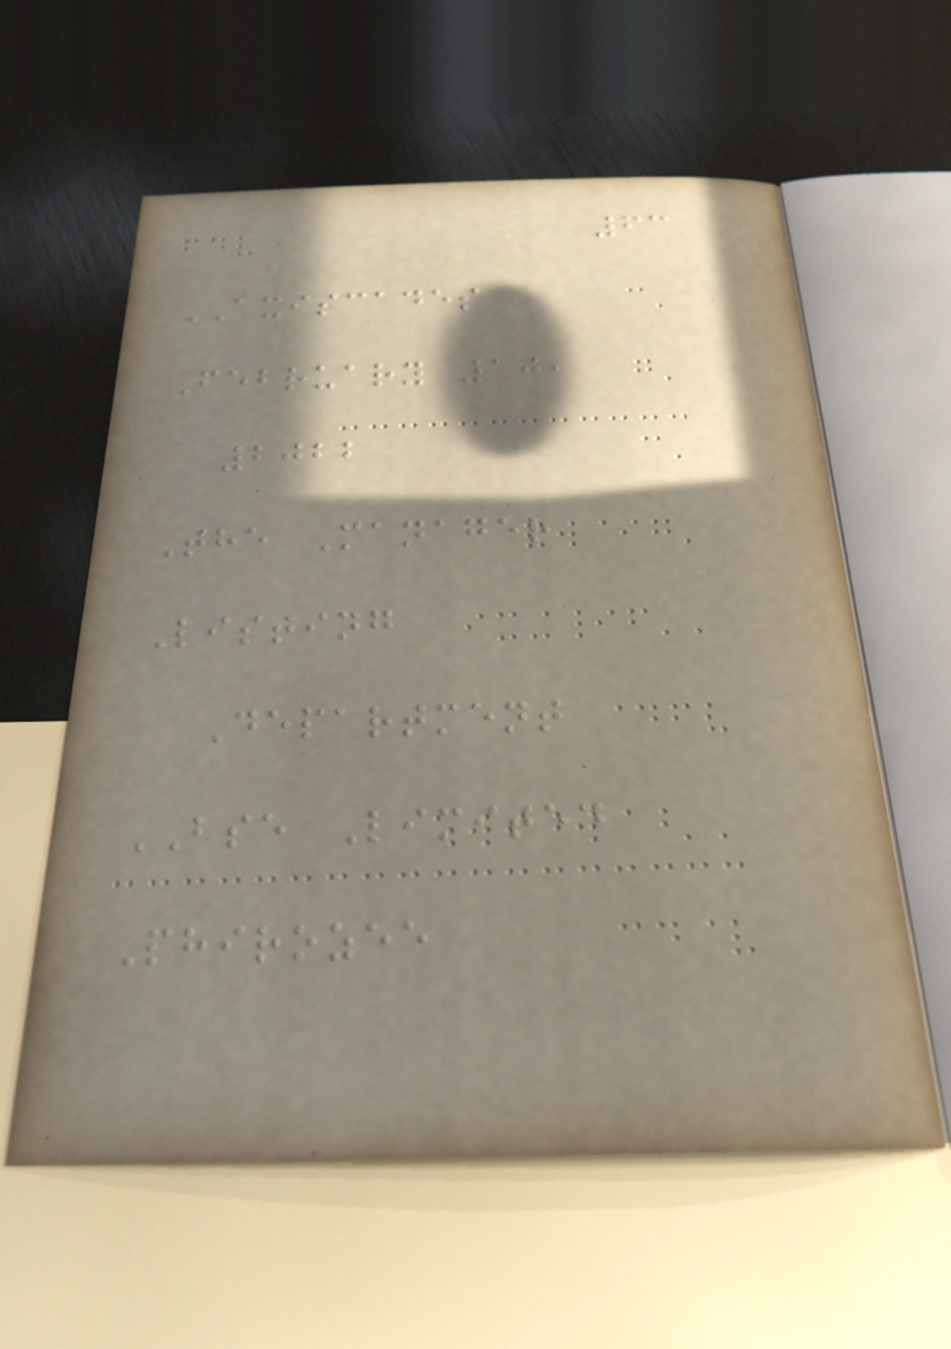63
AXISCADES
February 10,
2022
The Manager
Listing
Department
BSE Limited
Phirozee
